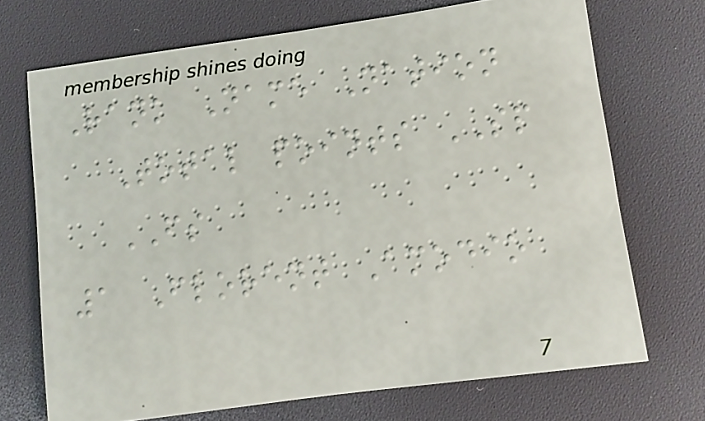Rank Name Nation
Total points SP
FS
1 Florent Amodio
